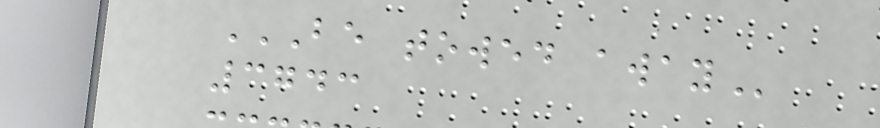BE TOWED AWAY
3743
